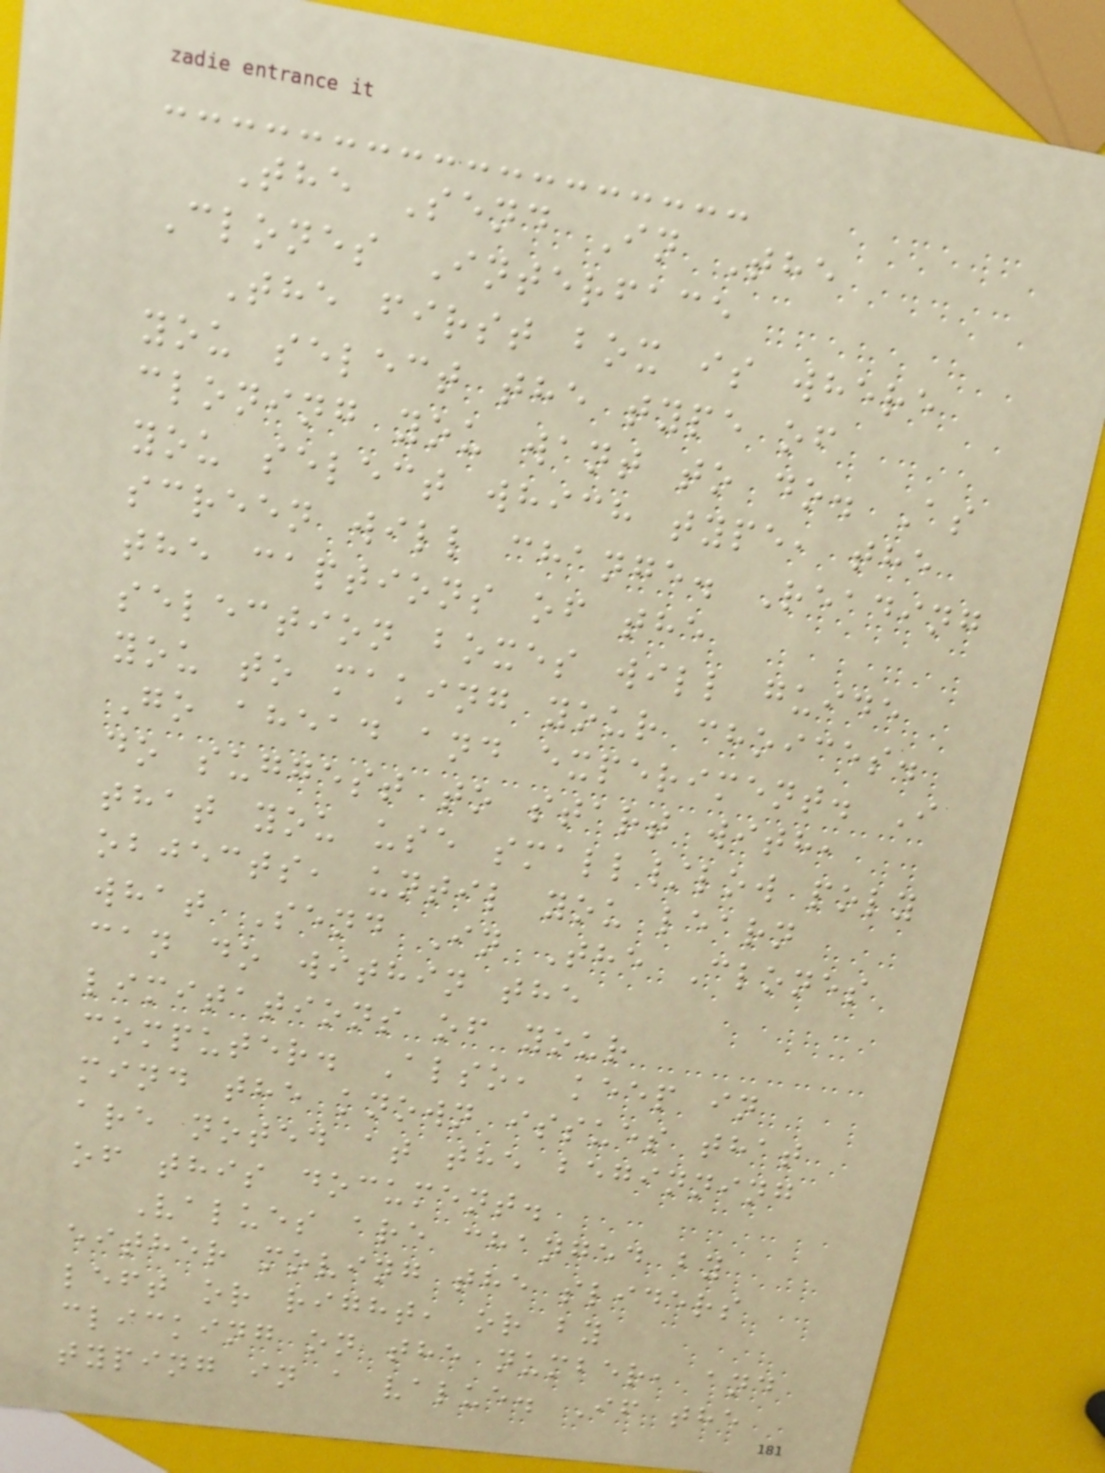The Send In The
Clones Interface
The first box is where
you select the type of
cloning you want to do. As
you select which type, the
screen will change. Reading
the captions of the
selection boxes will guide
you to making your choices.
Go ahead and experiment. I
do suggest to start with,
that you use small/low poly
objects, until you learn
what Send In The Clones
can do within the
limitations of your
computer. Also, keep in
mind the known issues that
are noted at the beginning
of this document.
Values are changed by
either moving the sliders
left or right, or by
clicking on the number, and
typing in a value. If the
